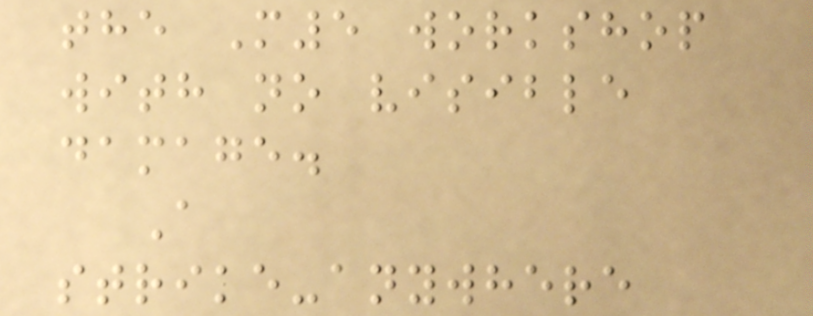the M5 workshop
with no visible
damage.
A
strike-anywhere
